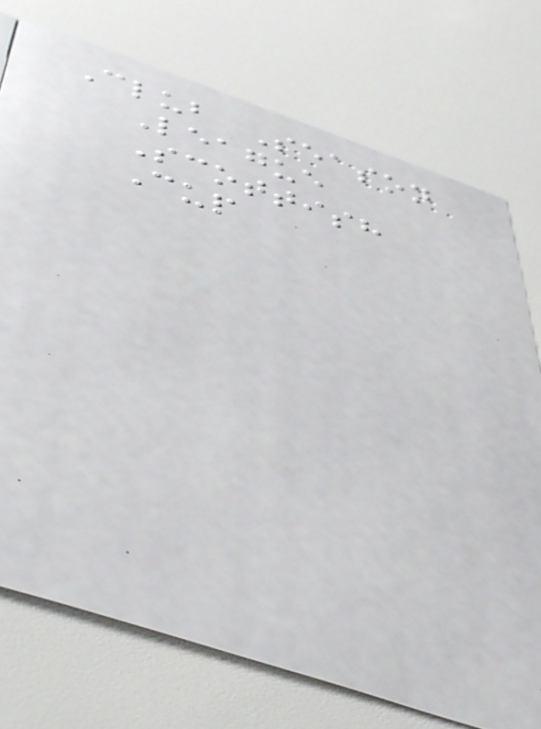Club Season
League
Scottish
Cup
